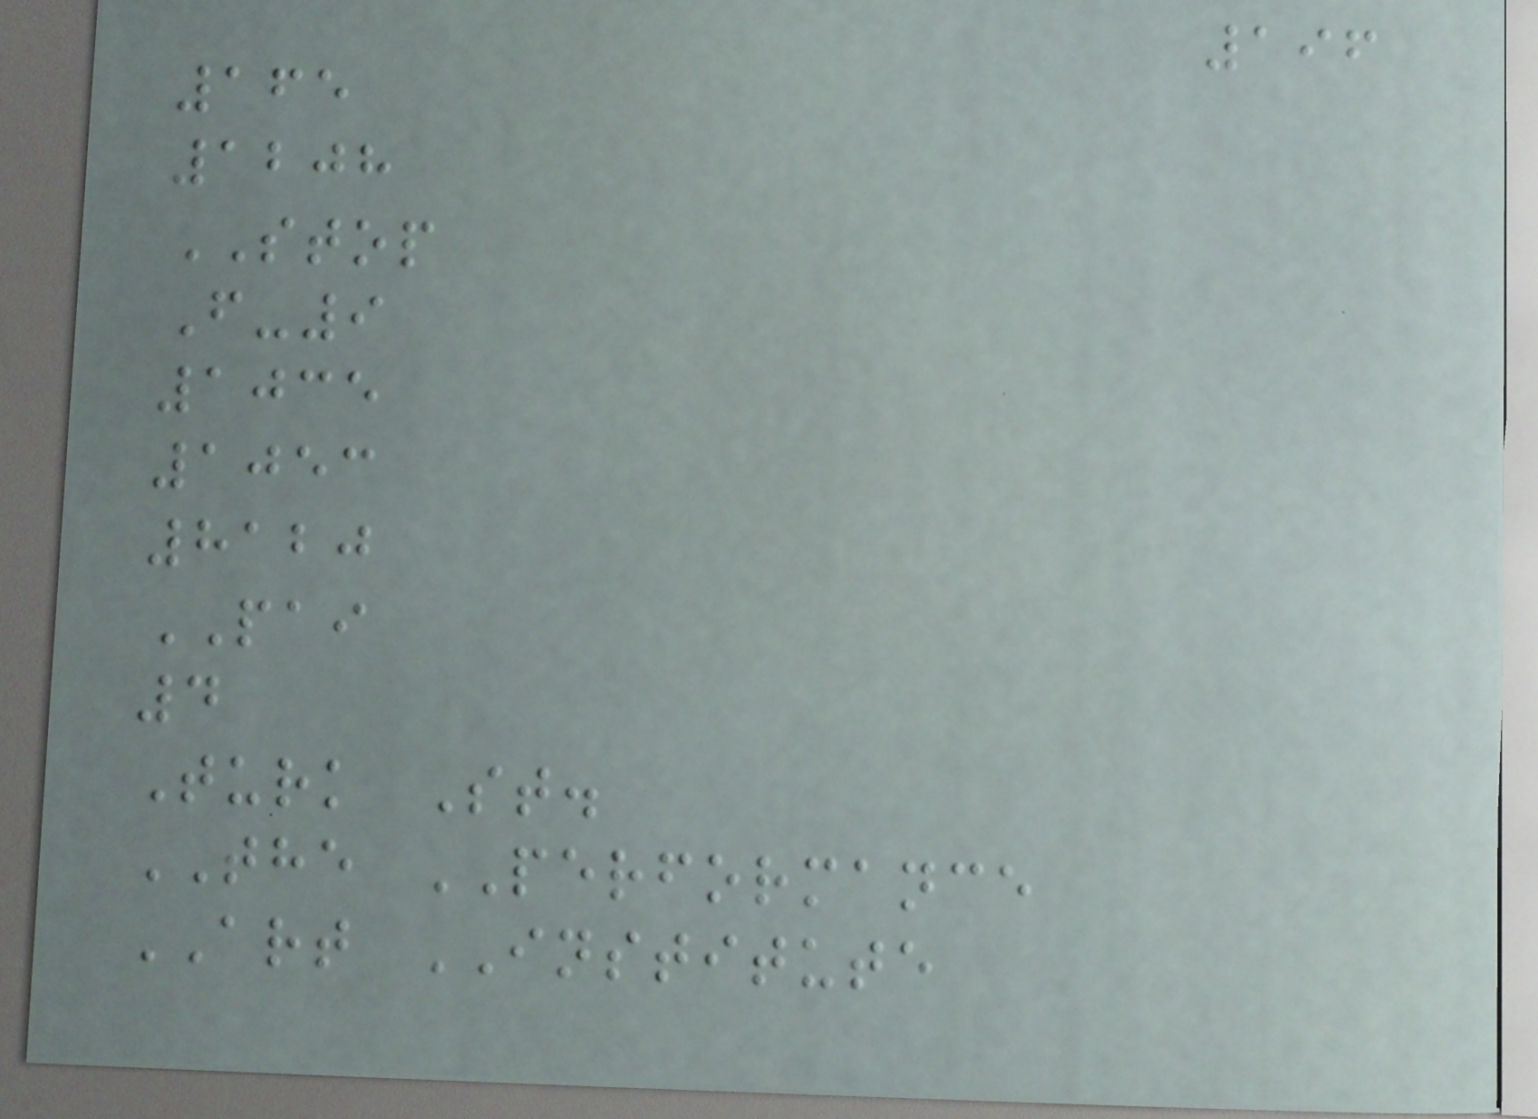196
165
1208
STOP
F-9
1035
1053
8120
PAI
4
Turk St.
THE PERFORMANCE
ART INSTITUTE
